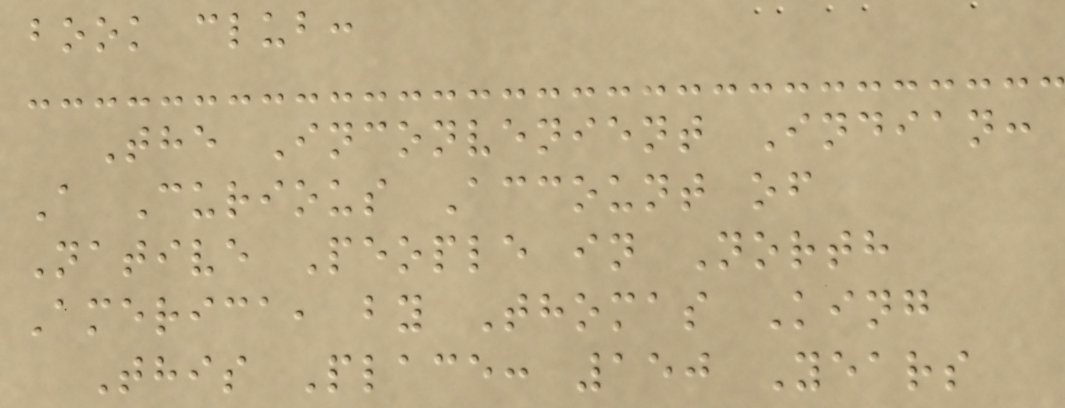book club:
The Inconvenient Indian:
A Curious Account of
Native People in North
America, by Thomas King
This Place: 150 Years
